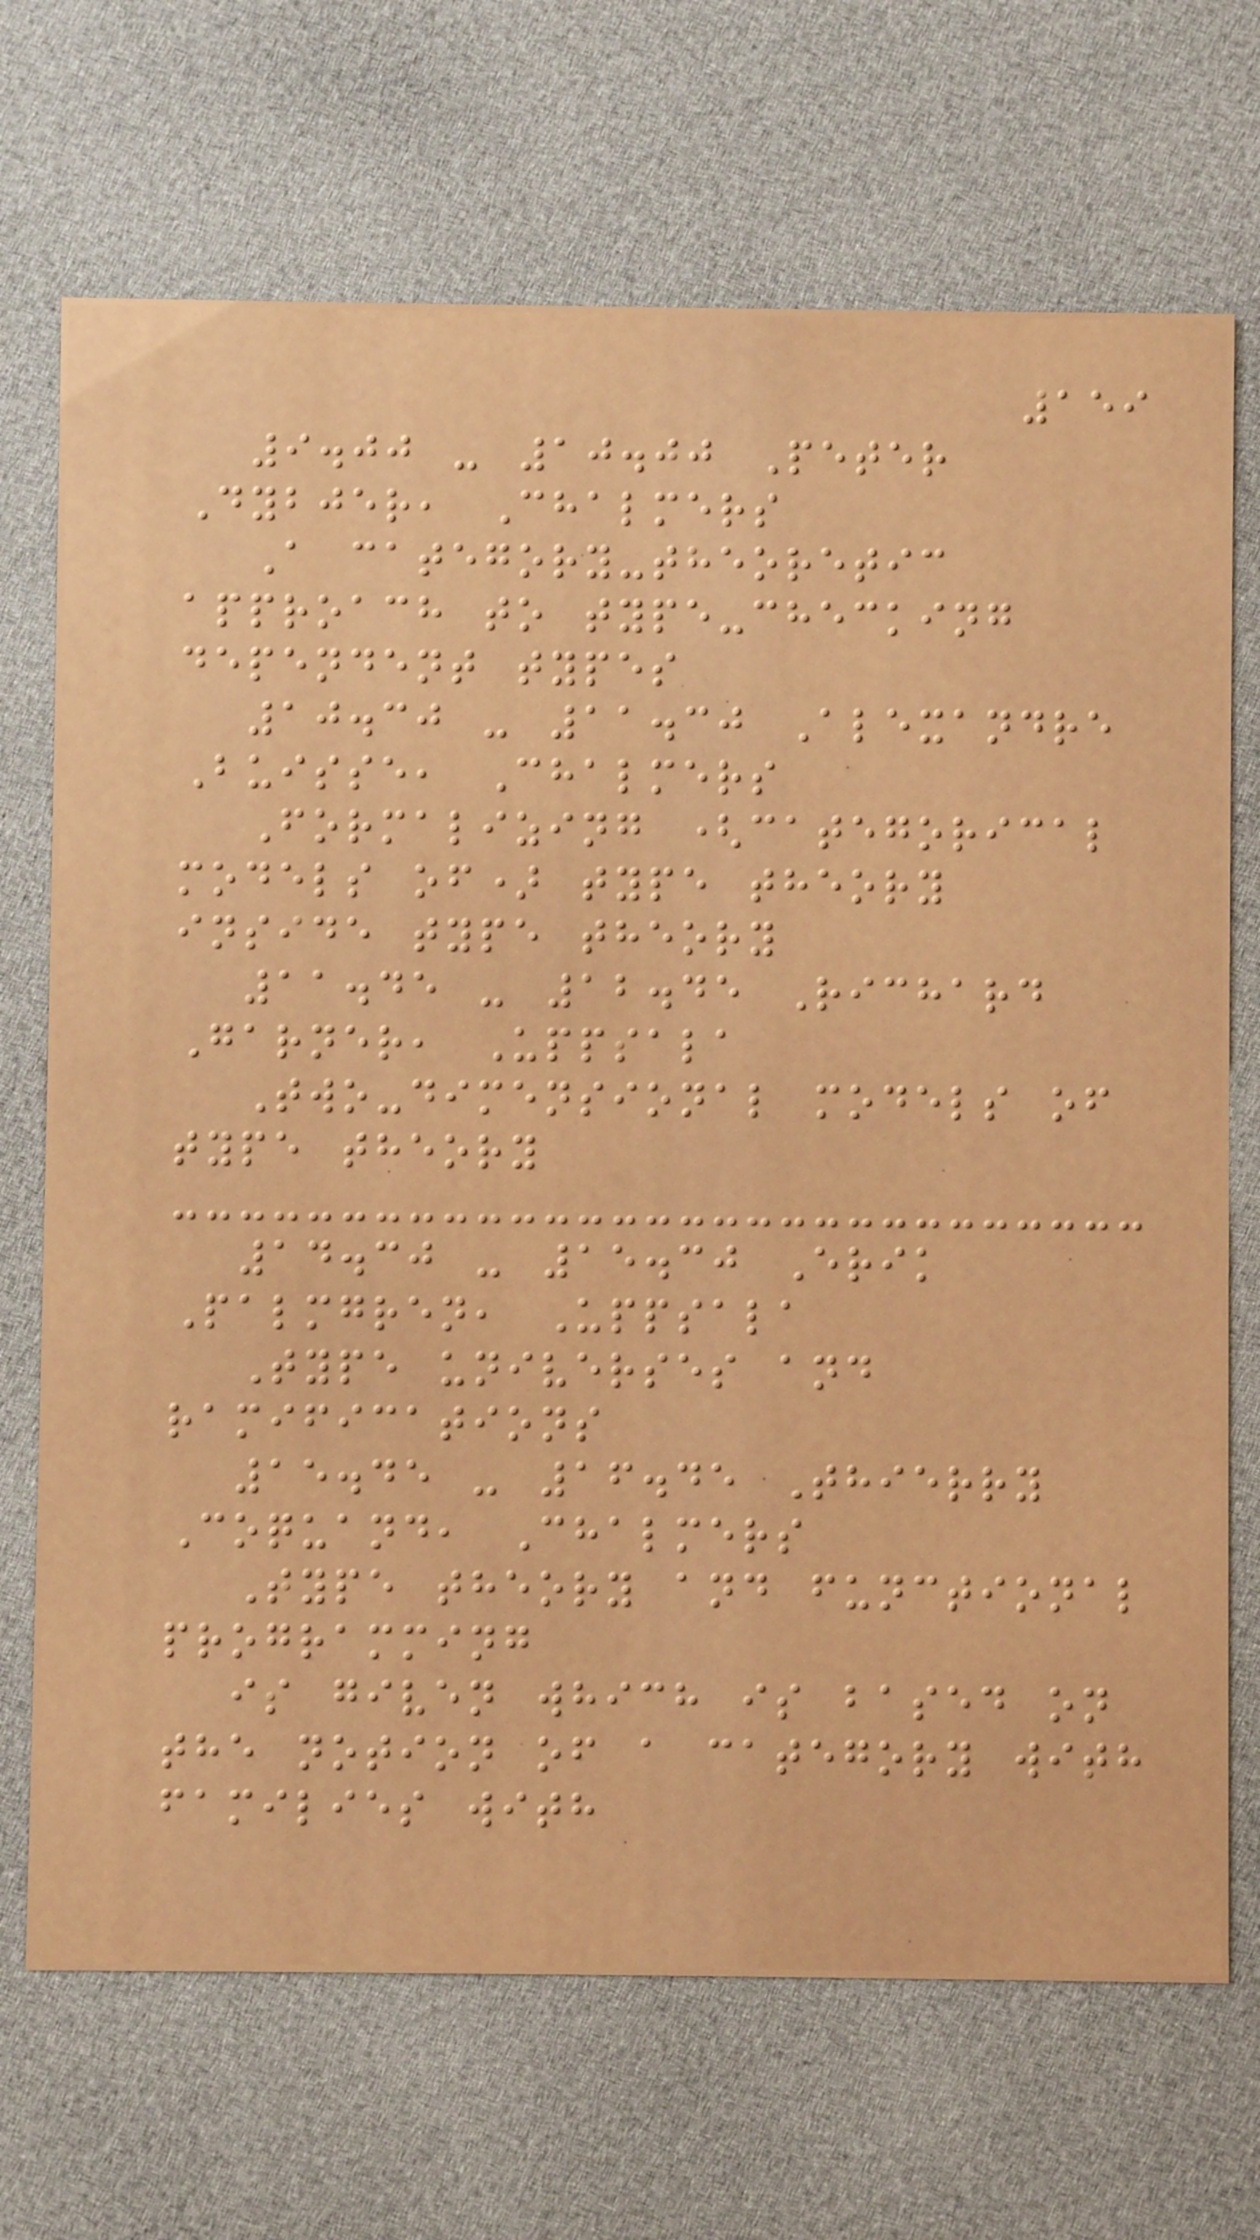159
9.00 - 10.00 Peter
Dybjer, Chalmers
A category-theoretic
approach to type-checking
dependent types
10.30 - 11.30 Alexandre
Buisse, Chalmers
Formalizing (categorical
models of) type theory
inside type theory
11.45 - 12.45 Richard
Garner, Uppsala
Two-dimensional models of
type theory
14.30 - 15.30 Erik
Palmgren, Uppsala
Type universes and
ramifications
15.45 - 16.45 Thierry
Coquand, Chalmers
Type theory and functional
programming
is given which is based on
the notion of a category with
families with
